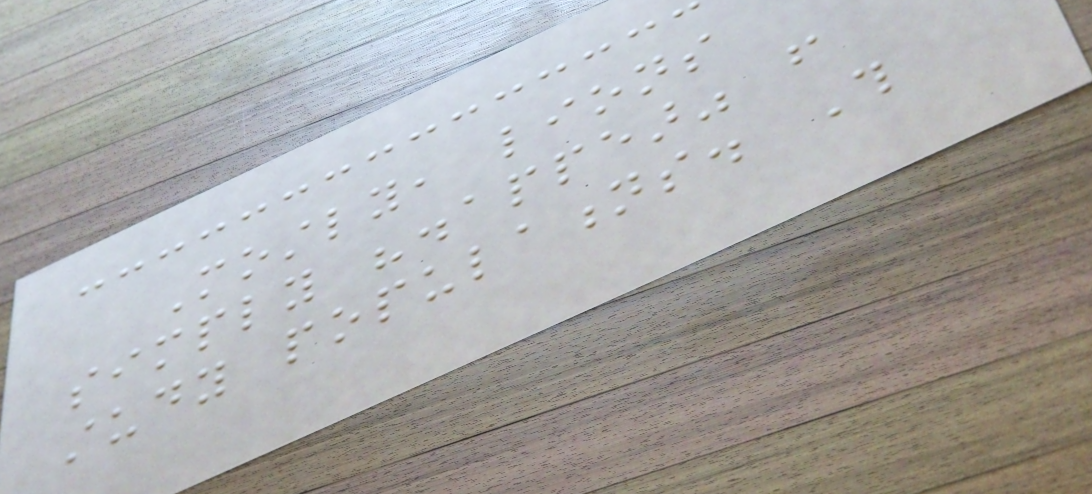Mostly, lions
simply "disappear" from
study populations. This
